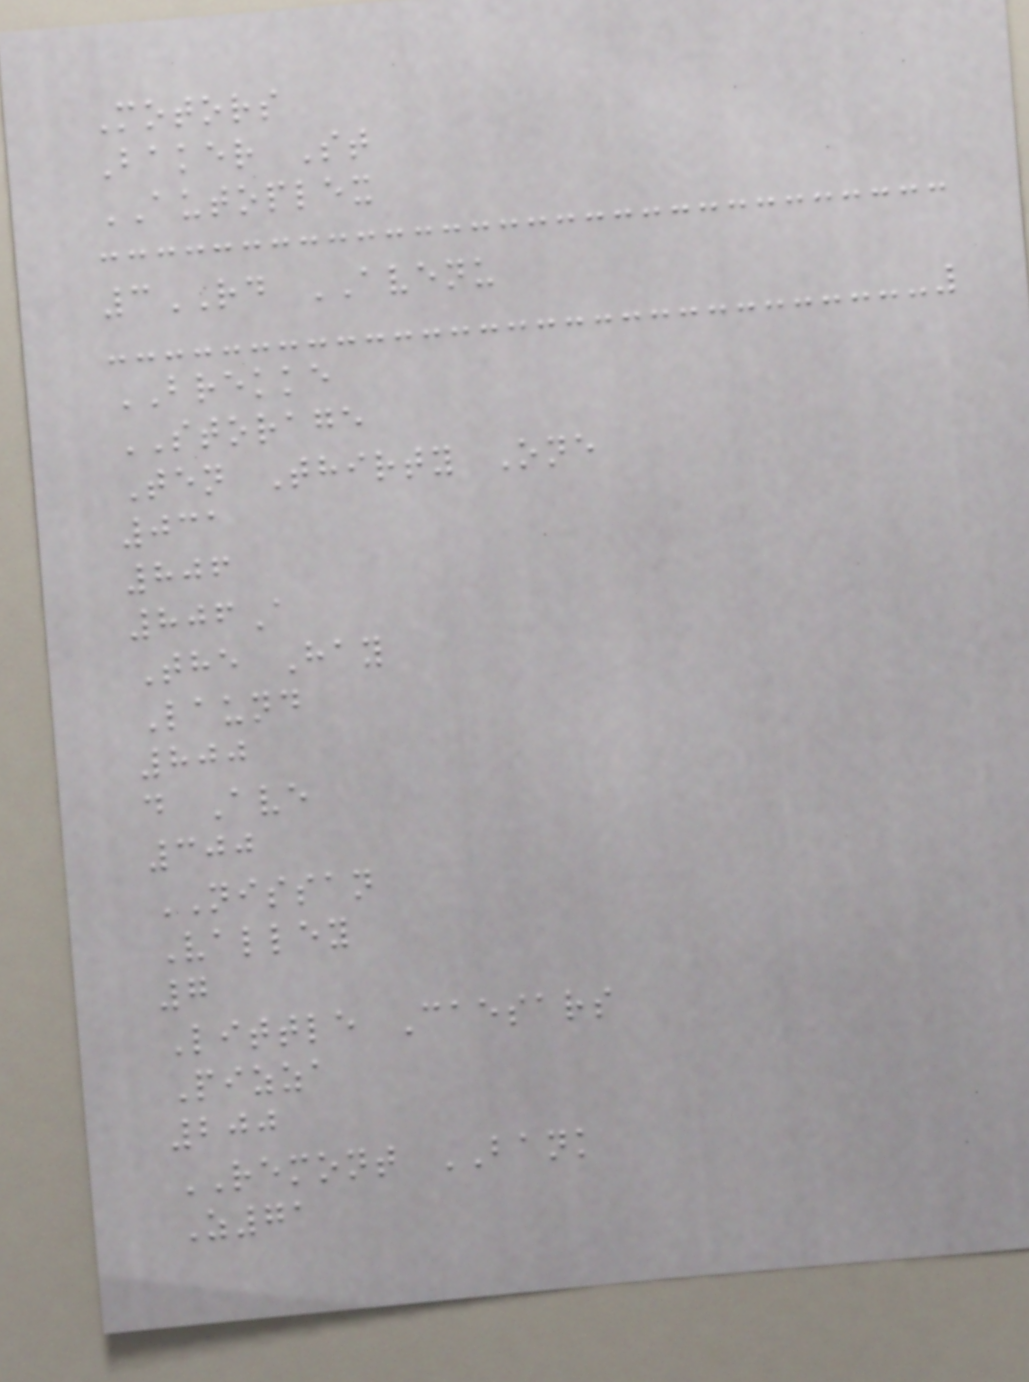Motors
Baker St
AUTOPLEX
3RD AVENU
BREKKE
STORAGE
Ten Thirty One
031
806
806A
The Hay
Laund
800
d Ave
300
NISSAN
Valley
7
Little Caesars
Pizza
200
REMONT BANK
Z71
